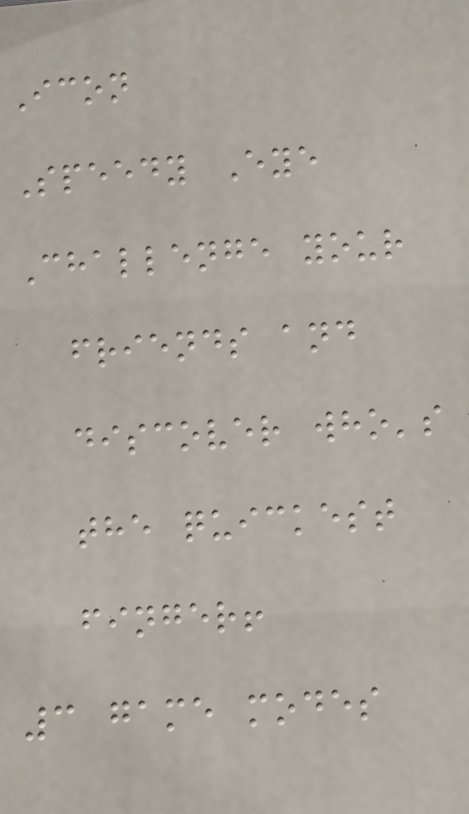Icon
Speedy Eye
Challenge your
friends and
discover who's
the quickest
finger!
3 game modes
